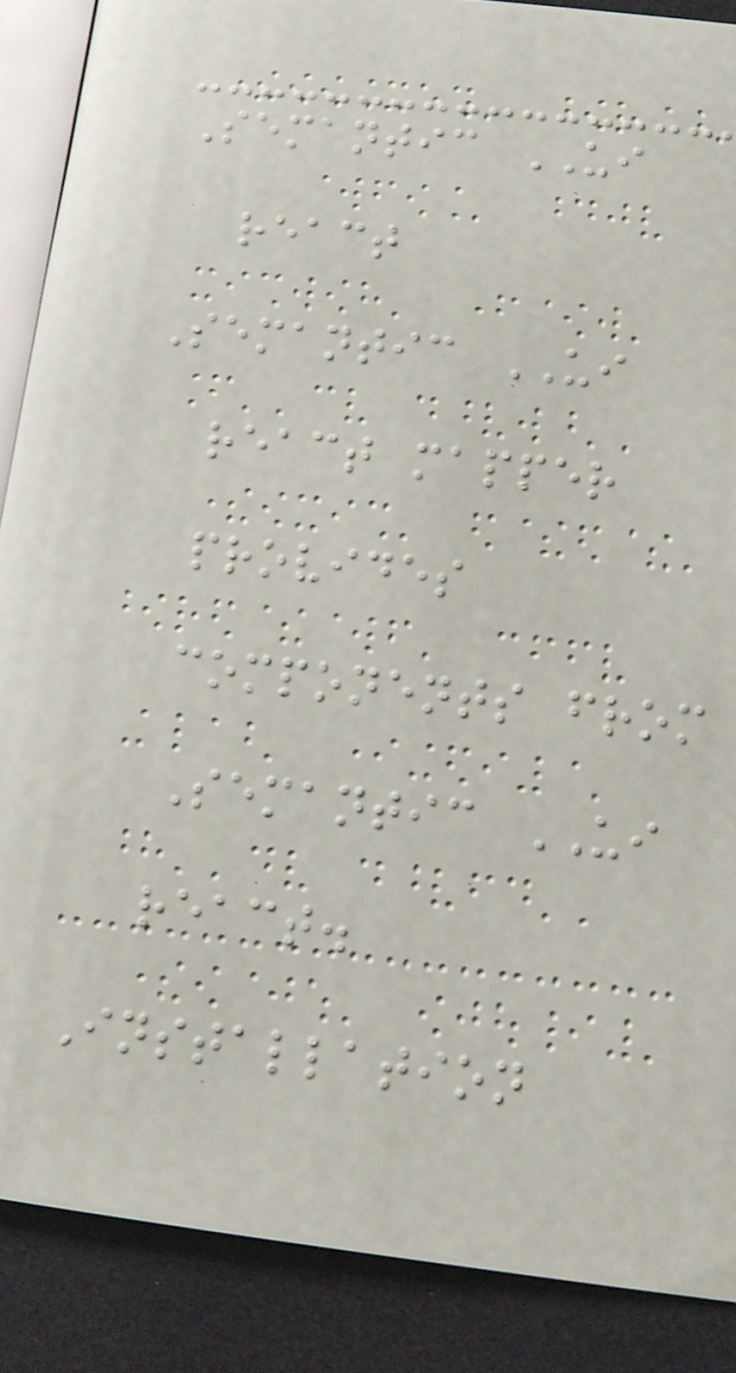Semantic UI
react
Semantic UI
react mapper
provides
components from
Semantic UI
react.
Installation
